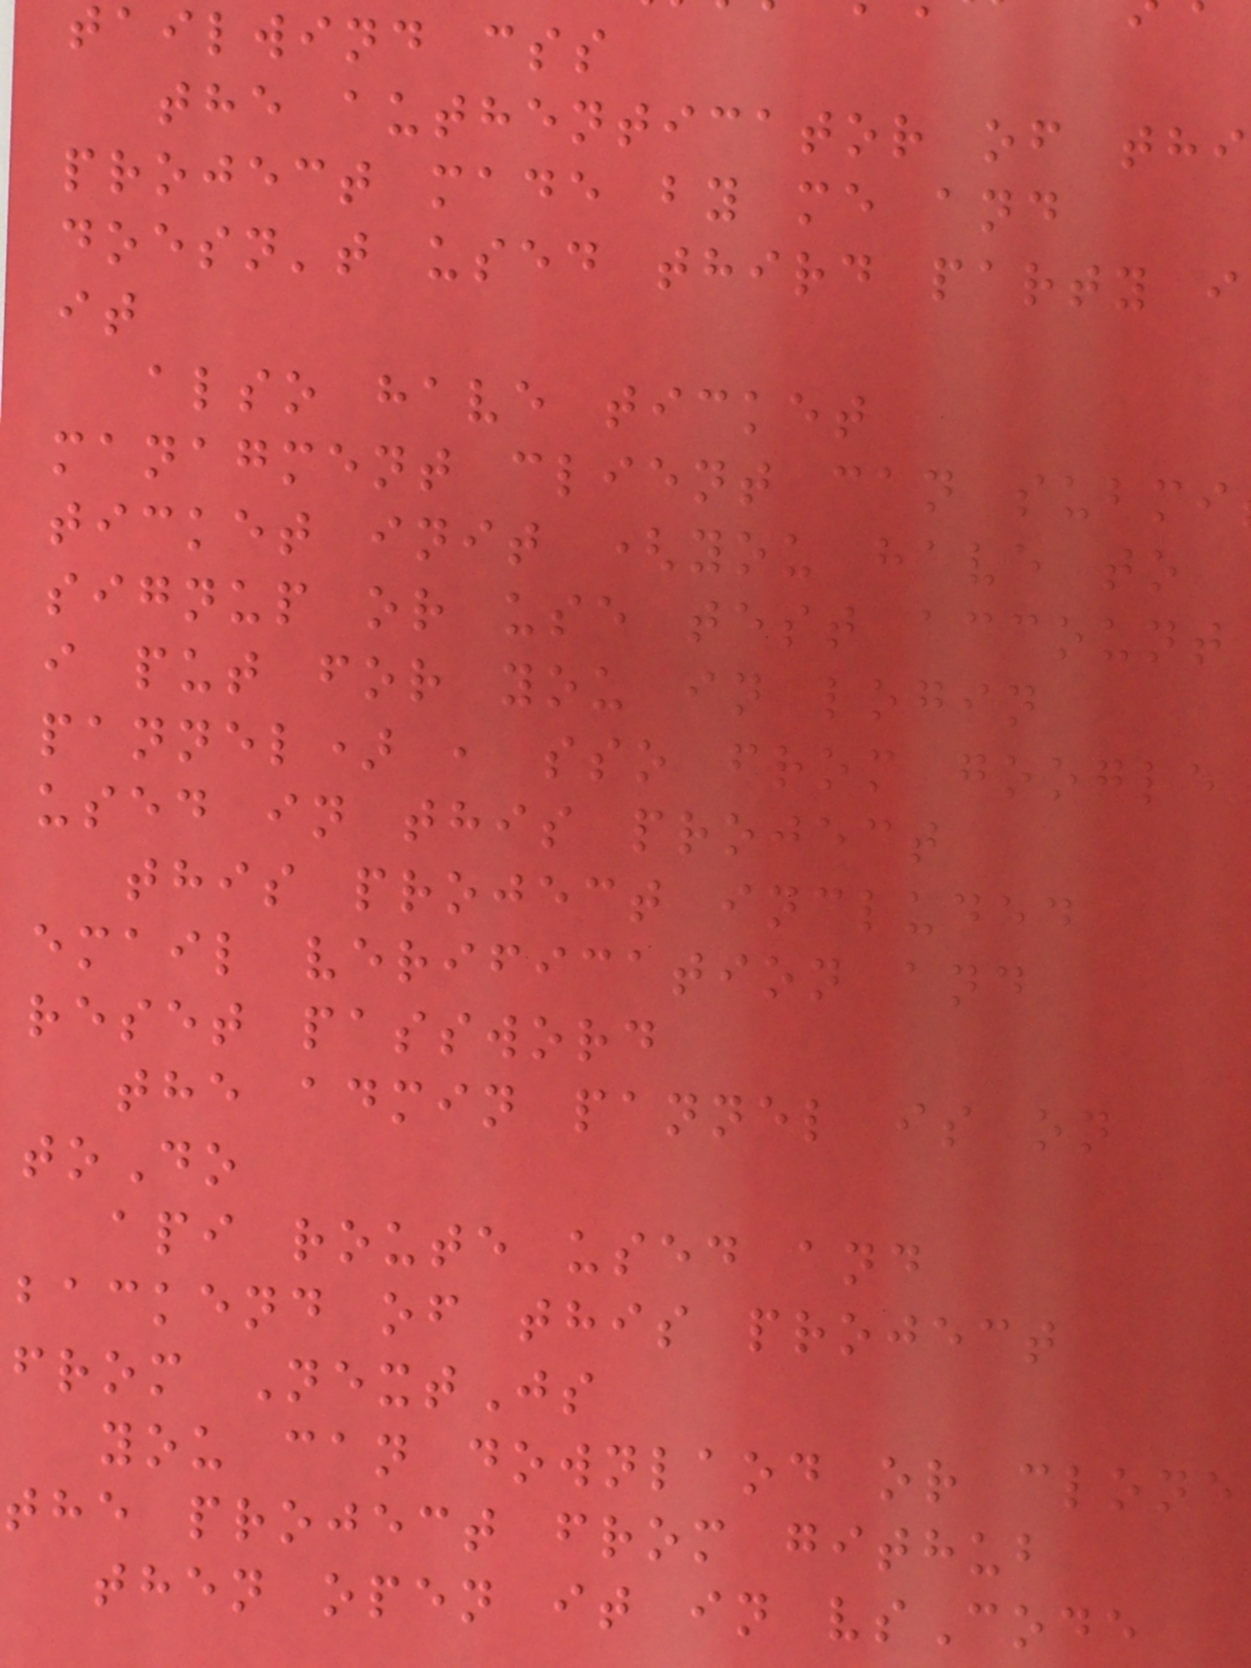tailwind css
the authenticator of thi
project made by me and
doesn't used third party i
it
also have ticket
managment client can submi
ticket init (you have to
signup or use test account
i put for you in login
pannel) , sso from google
used in this project
this project included
email verification and
reset password
the admin pannel is on
toDo
api route used and
backend of this project
from NextJs
you can downlaod or clone
the project from github
then open it in vsCode
